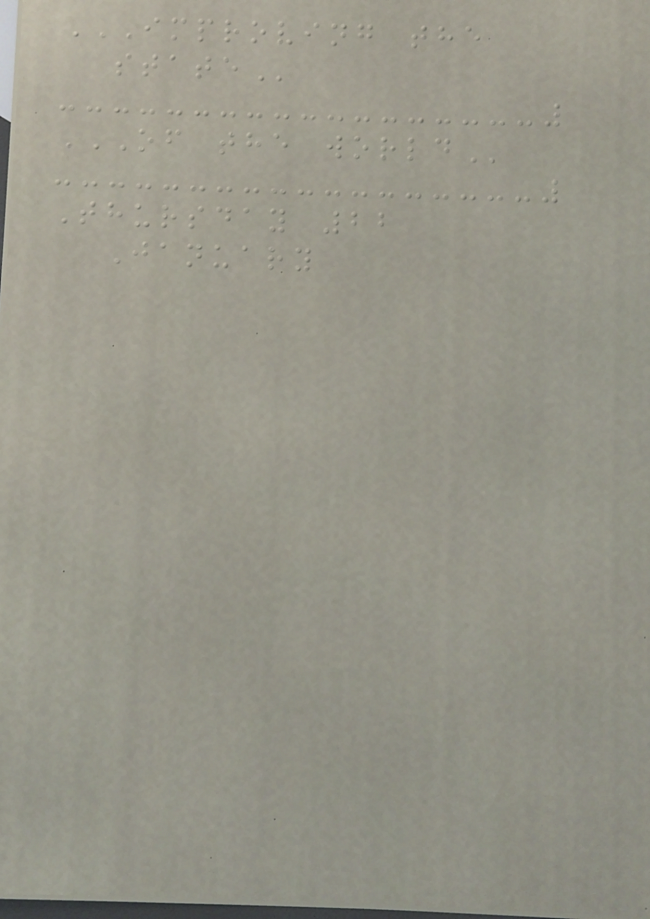IMPROVING THE
STATE
OF THE WORLD
Thursday 22
January
